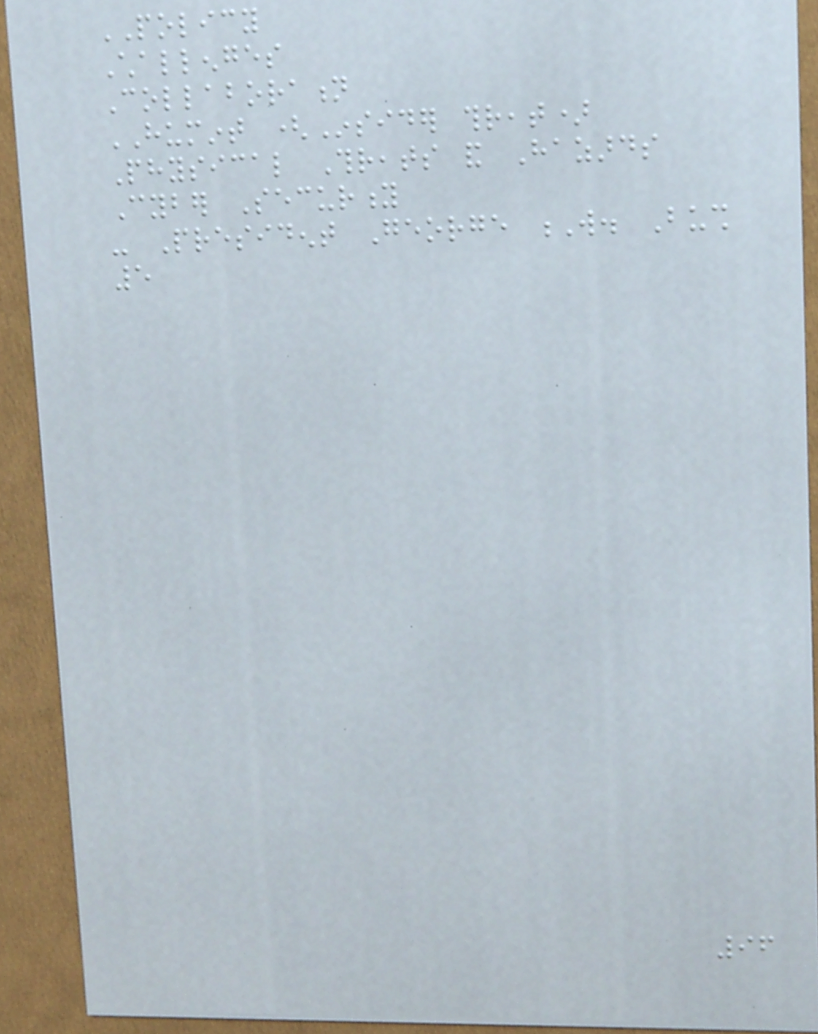POLICY
Challenges
Collaboration
HUMINT (Insider threat)
Physical Threats and Hazards
Cyber Security
- President George W. Bush
5
96
